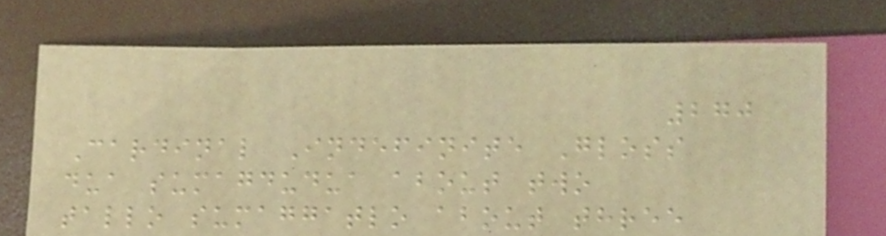270
Cardinal Indefinite Gloss
dua sumagdudua about two
tallo sumaggatlo about three
